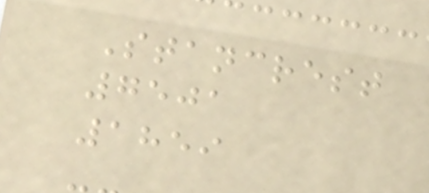Stancrest
7501
1859
